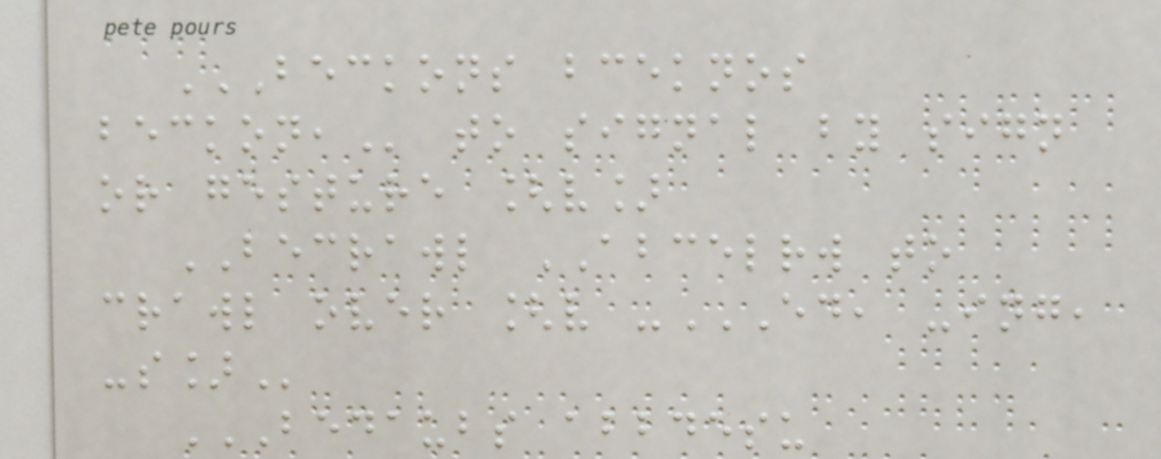BECKONS BCEKNOS
BECKON, to signal by sign
or gesture [v]
BECRAWL ABCELRW to
crawl over [v -ED, -ING,
-S]
BEDAUBS ABBDESU
